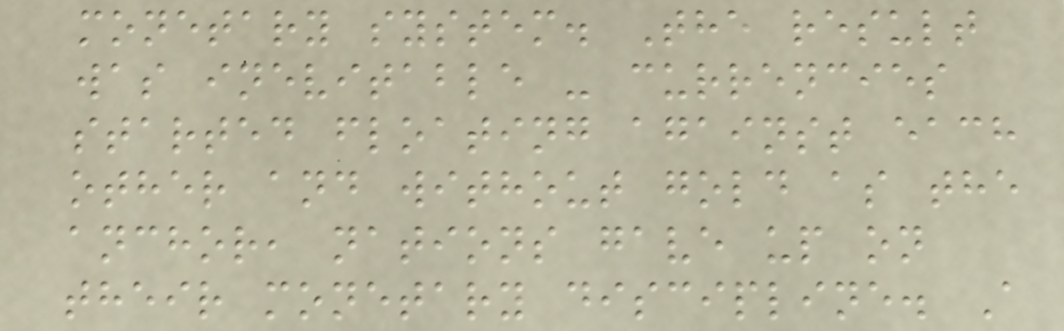monetary system. The result
was inevitable - currencies
started floating against each
other and without gold as the
anchor, nations gave up on
their monetary discipline. A
